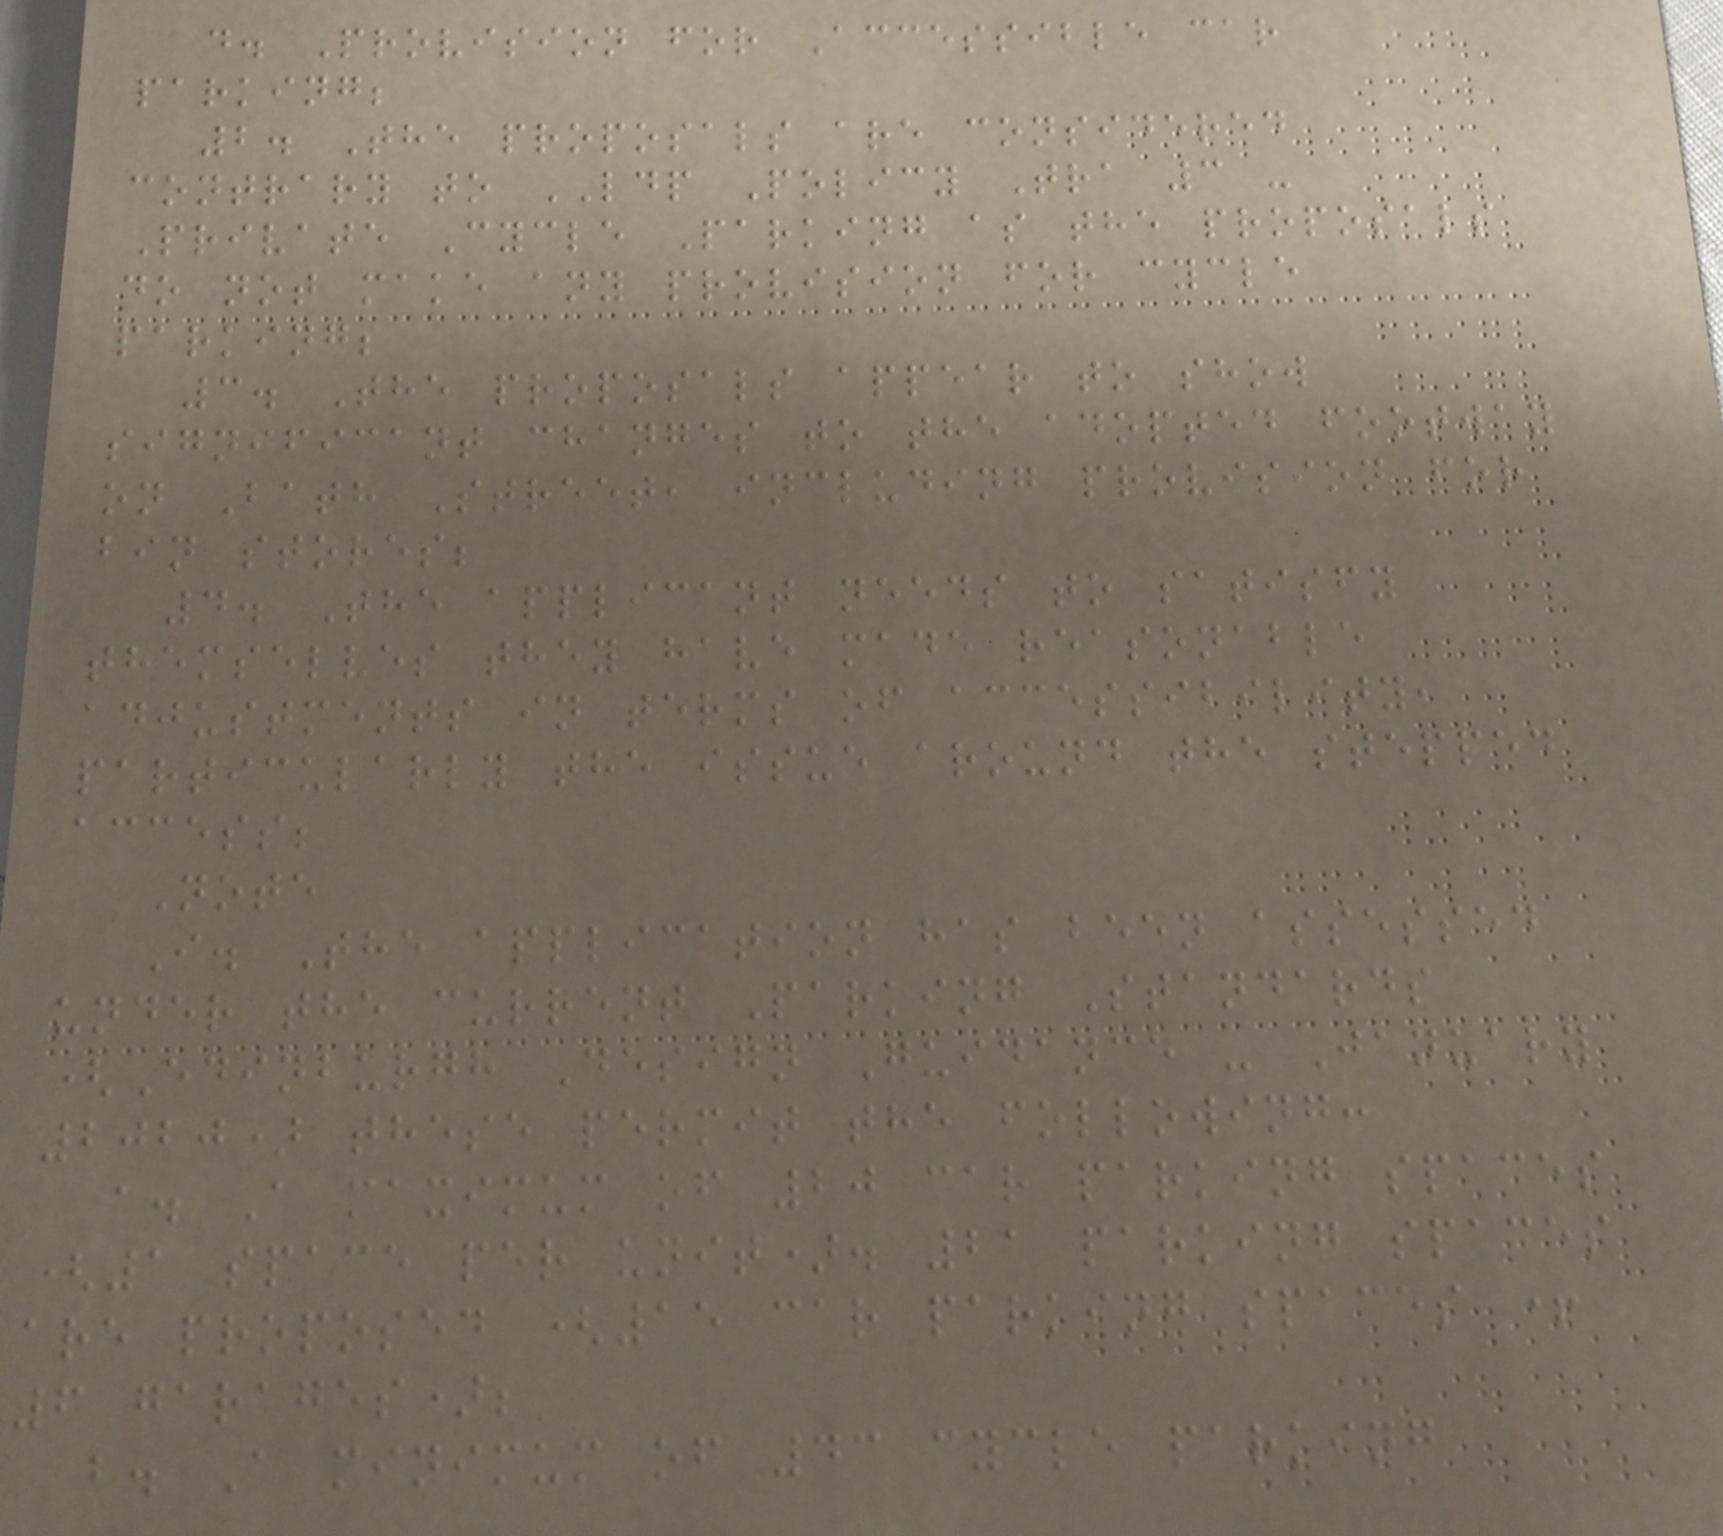d. Provision for Accessible car
parking;
2. The proposals are considered
contrary to LDP Policy Tra 3 -
Private Cycle Parking as the proposals
do not make any provision for cycle
parking;
3. The proposals appear to show
significant changes to the adopted footway
on Bath Street, including provision for
bin stores;
4. The applicant needs to satisfy
themselves they have made reasonable
adjustments in terms of accessibility,
particularly the issue around the stepped
access;
Note
I. The application has been assessed
under the current Parking Standards
(Edinburgh Design Guidance - January
2020) these permit the following:
a. A maximum of 20 car parking spaces
(1 space per unit). 21 parking spaces
are proposed (15 car parking spaces +
6 garages);
b. A minimum of 43 cycle parking
